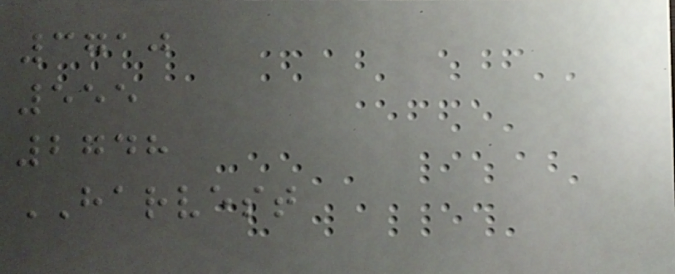3710
555
2748
HARVEST
